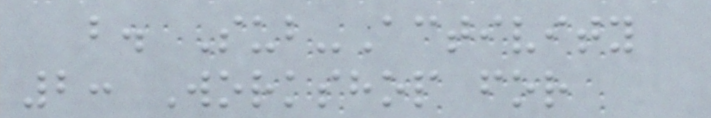b. Sub-Activity
2: Workshop for
